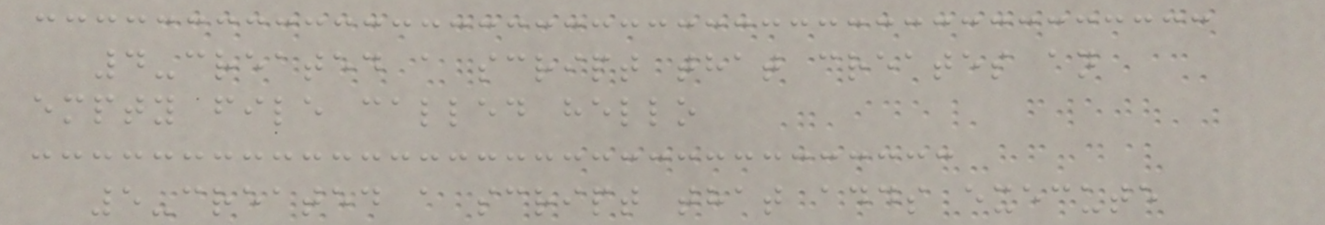4-created a script that creates an
empty file called hello
5-created a script that adds execute
